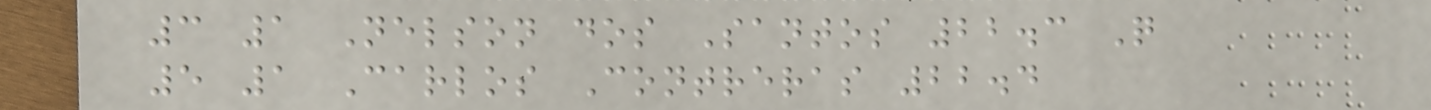3 1 Nelson dos Santos 22.3 Q
5 1 Carlos Contreras 22.4
